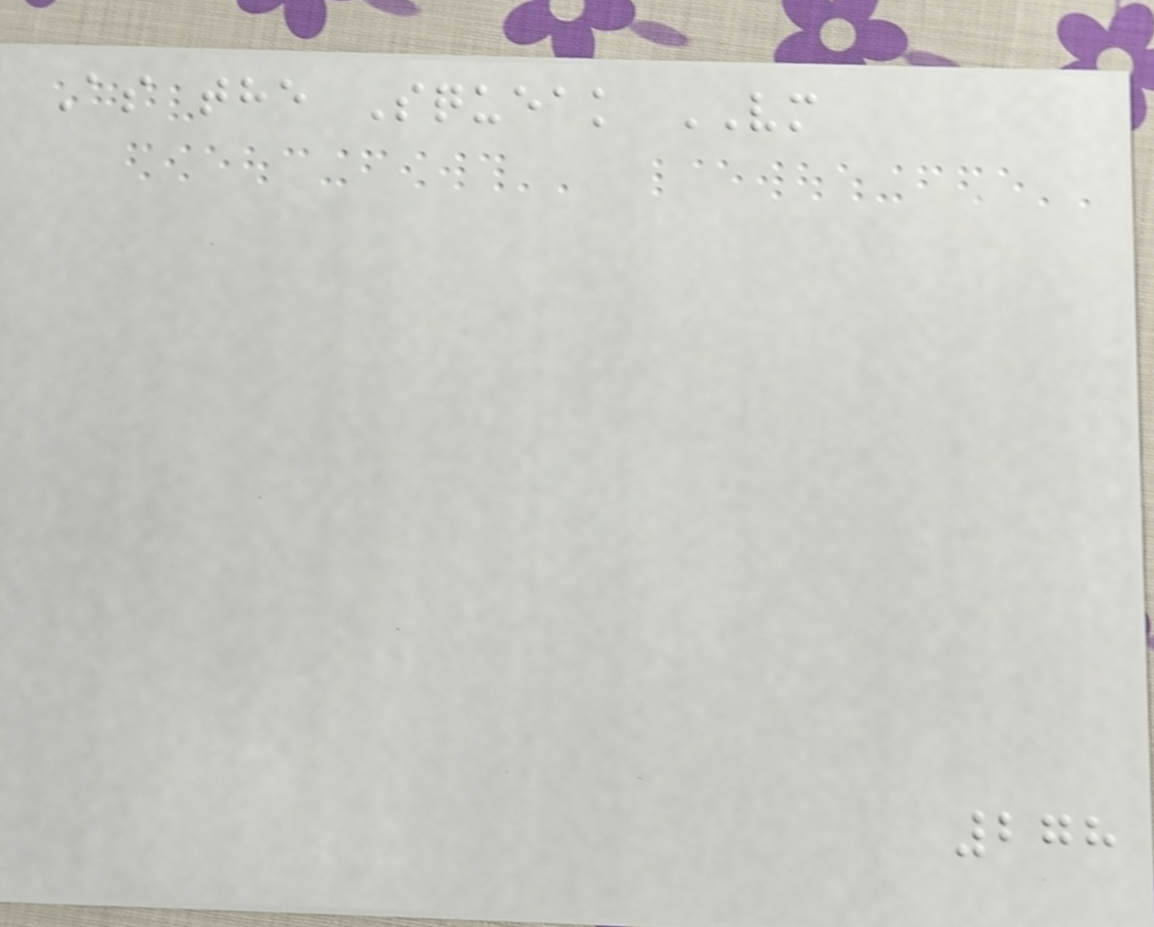As the Squeak VM
278
